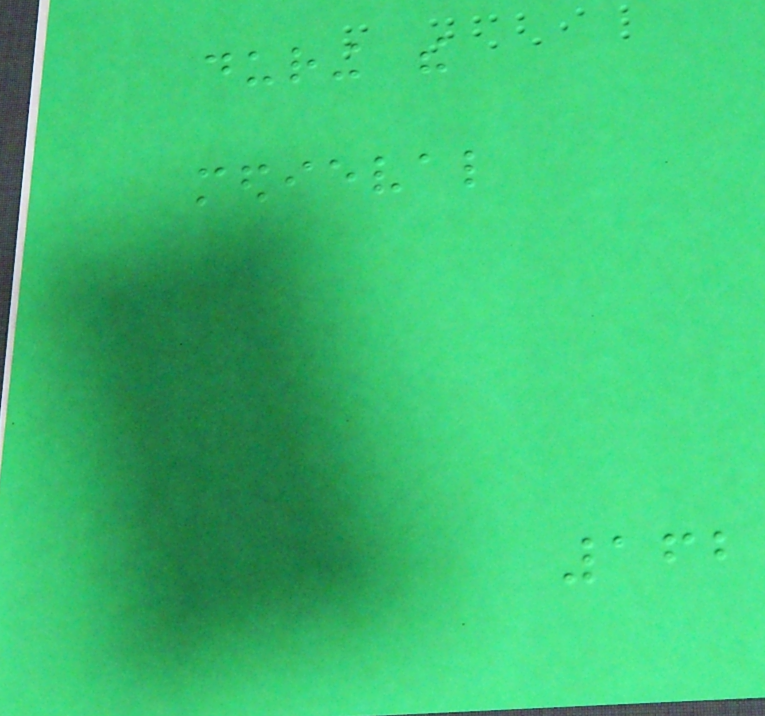during the
medieval
162
